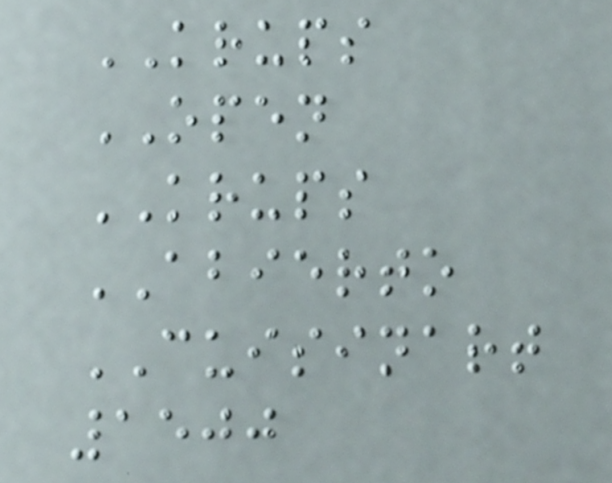KRUPS
OPEN
KRUPS
ABIERTO
CUISINART
1500
